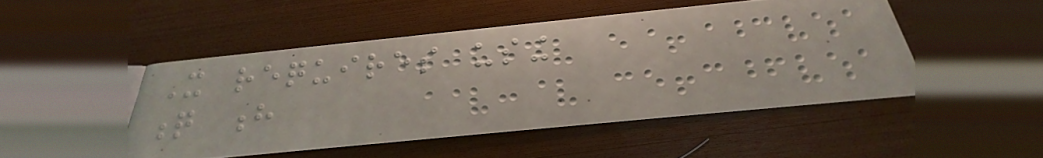It requires using
q h
